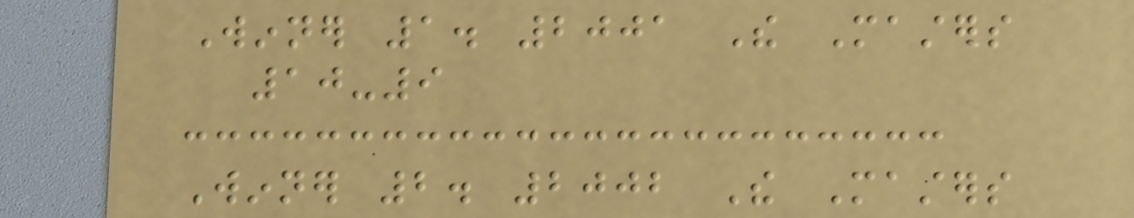Winner 1. 2001 The Masters
10-9
Winner 2. 2002 The Masters
